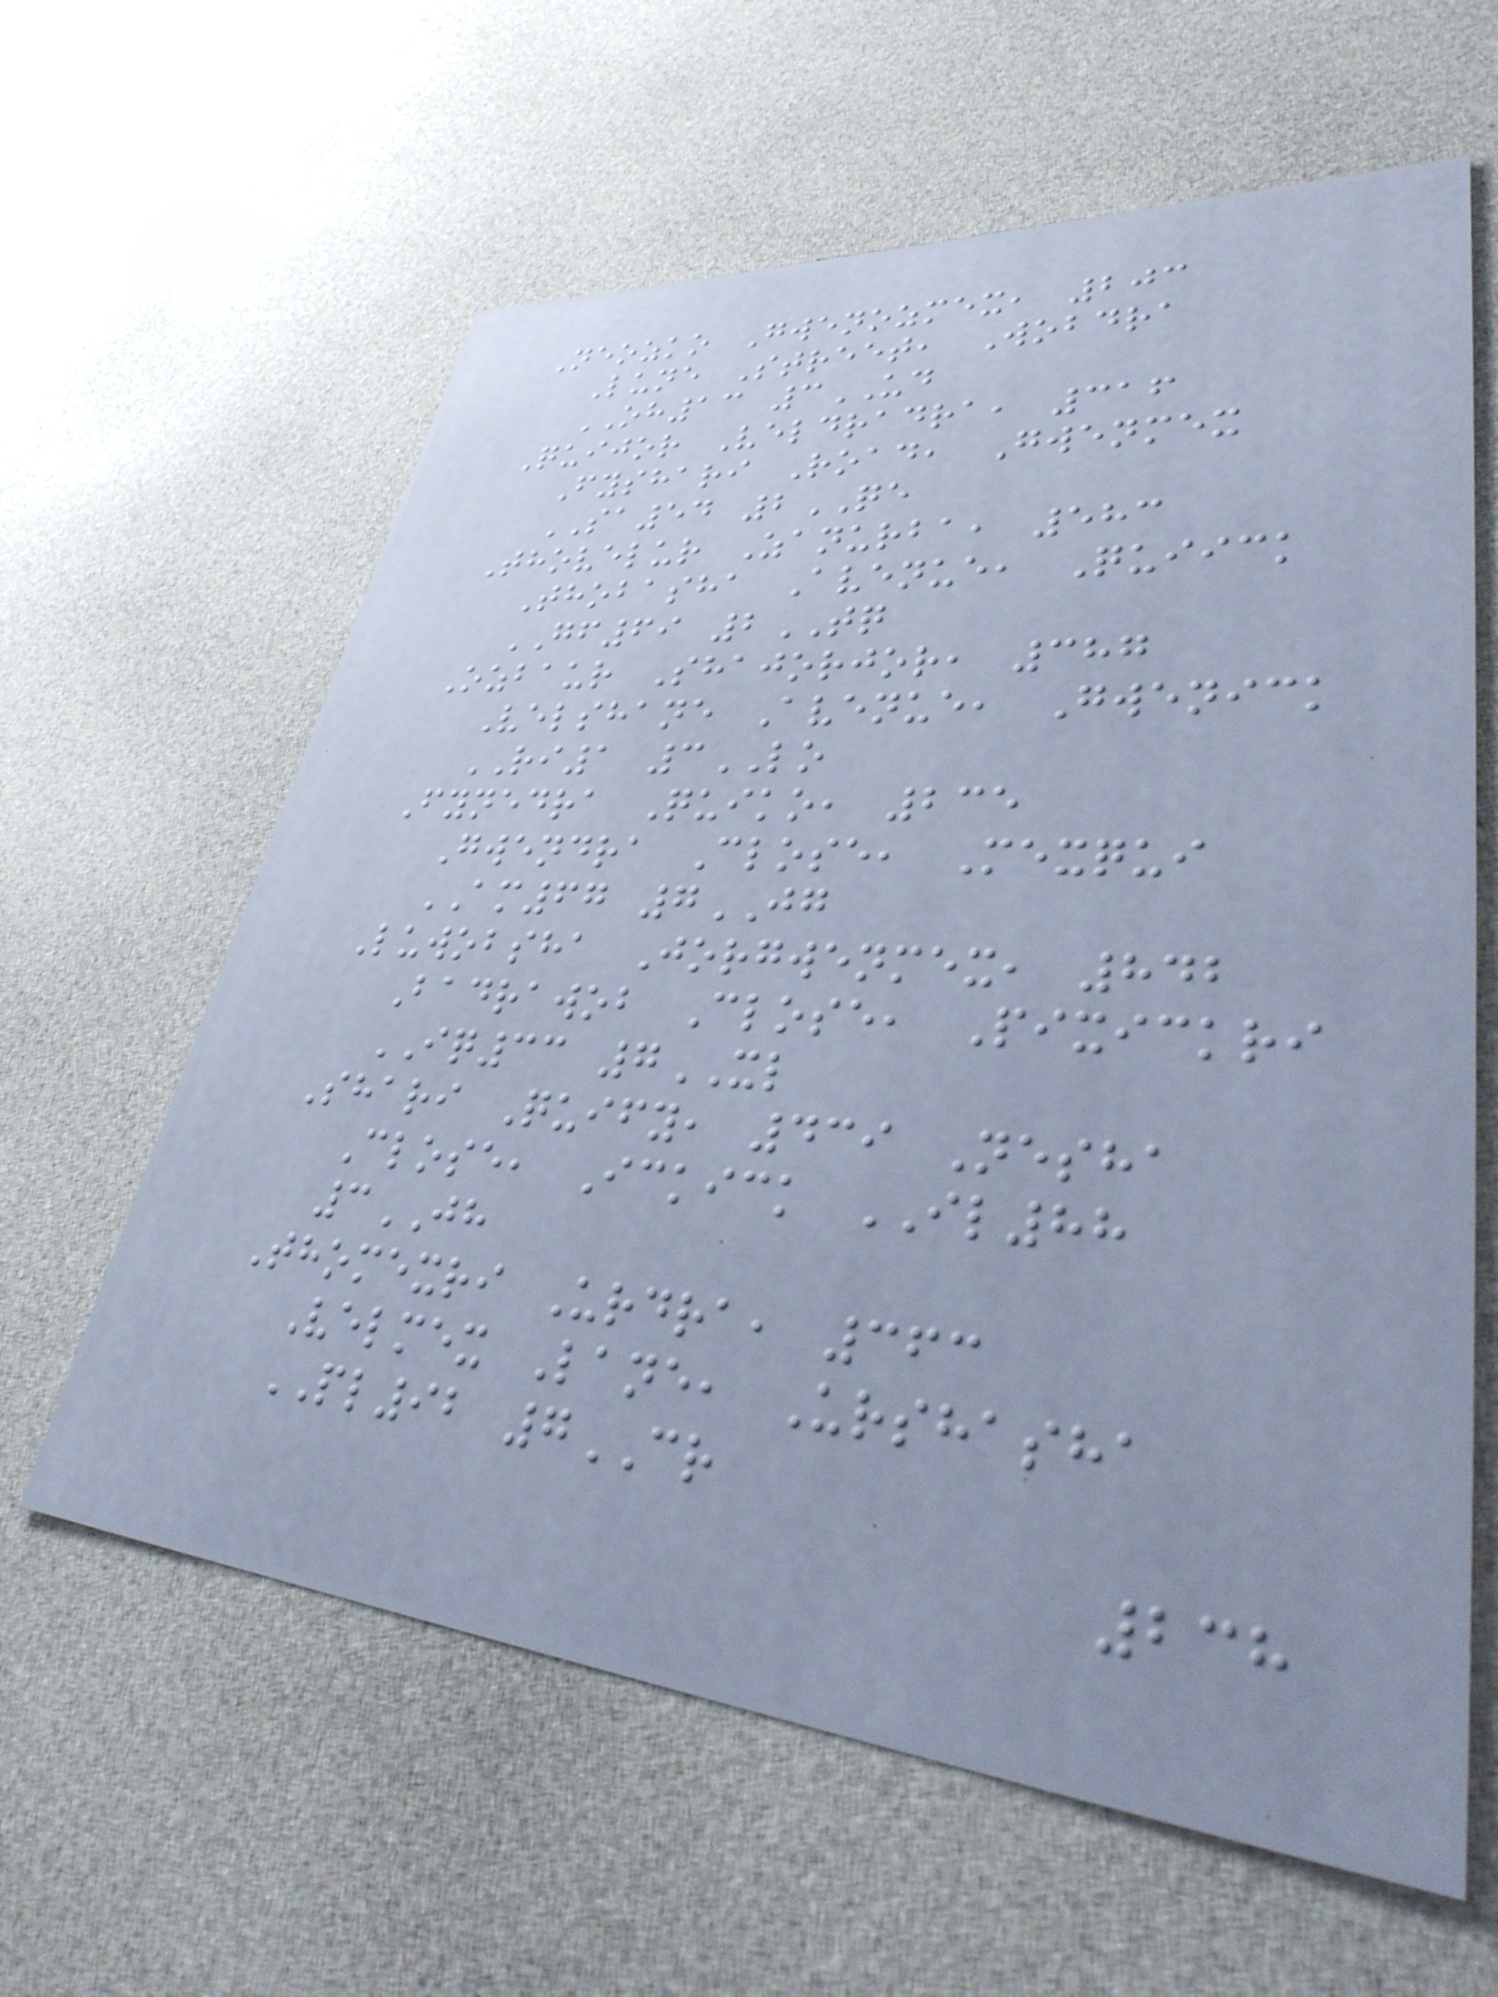Neozko Gwenozmex, 203
Lune Street, Wobdra
OH13 3UD
Quijor Veldradra, 316
Fyshari Road, Gwenmex
SA54 2QE
Thovelur Zanurba, 583
Thobasha Avenue, Quiick
GF69 2TQ
Ozbaur Shajorjor, 387
Velshane Avenue, Gwenick
RI1 3LO
Fynedra Quiko, 235
Gwendra Close, Mexqui
AM67 7JG
Luwobsha Jorgwenmex, 842
Badrawob Close, Pixickri
IQ33 7XL
Shari Quify, 439 Nesha
Close, Ickick IL88
3JH
Thomexri Urdra, 363
Velmex Lane, Urshasha
PL92 7CR
238
